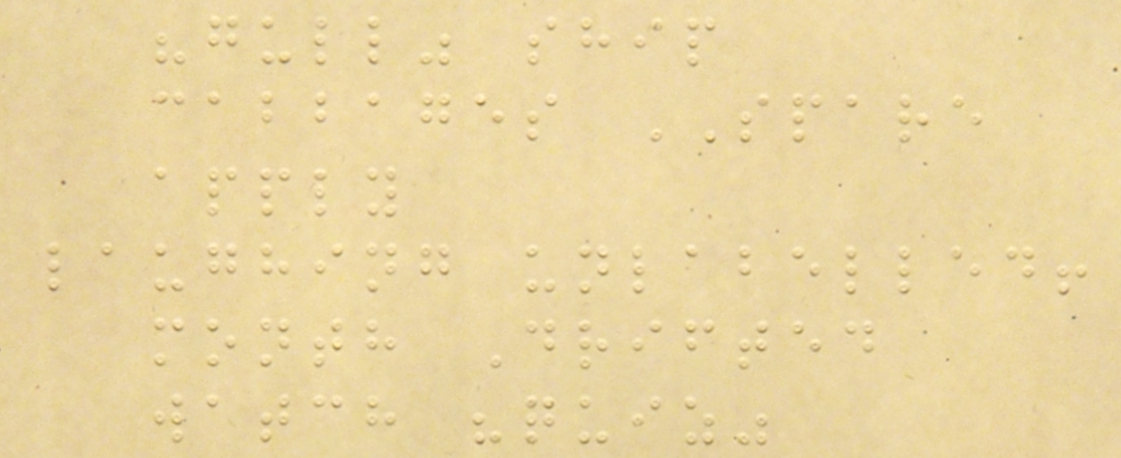"gull" ship
cabbages SPARE
apply
laughing unlabelled!
month Drifted
watch "quiz"
